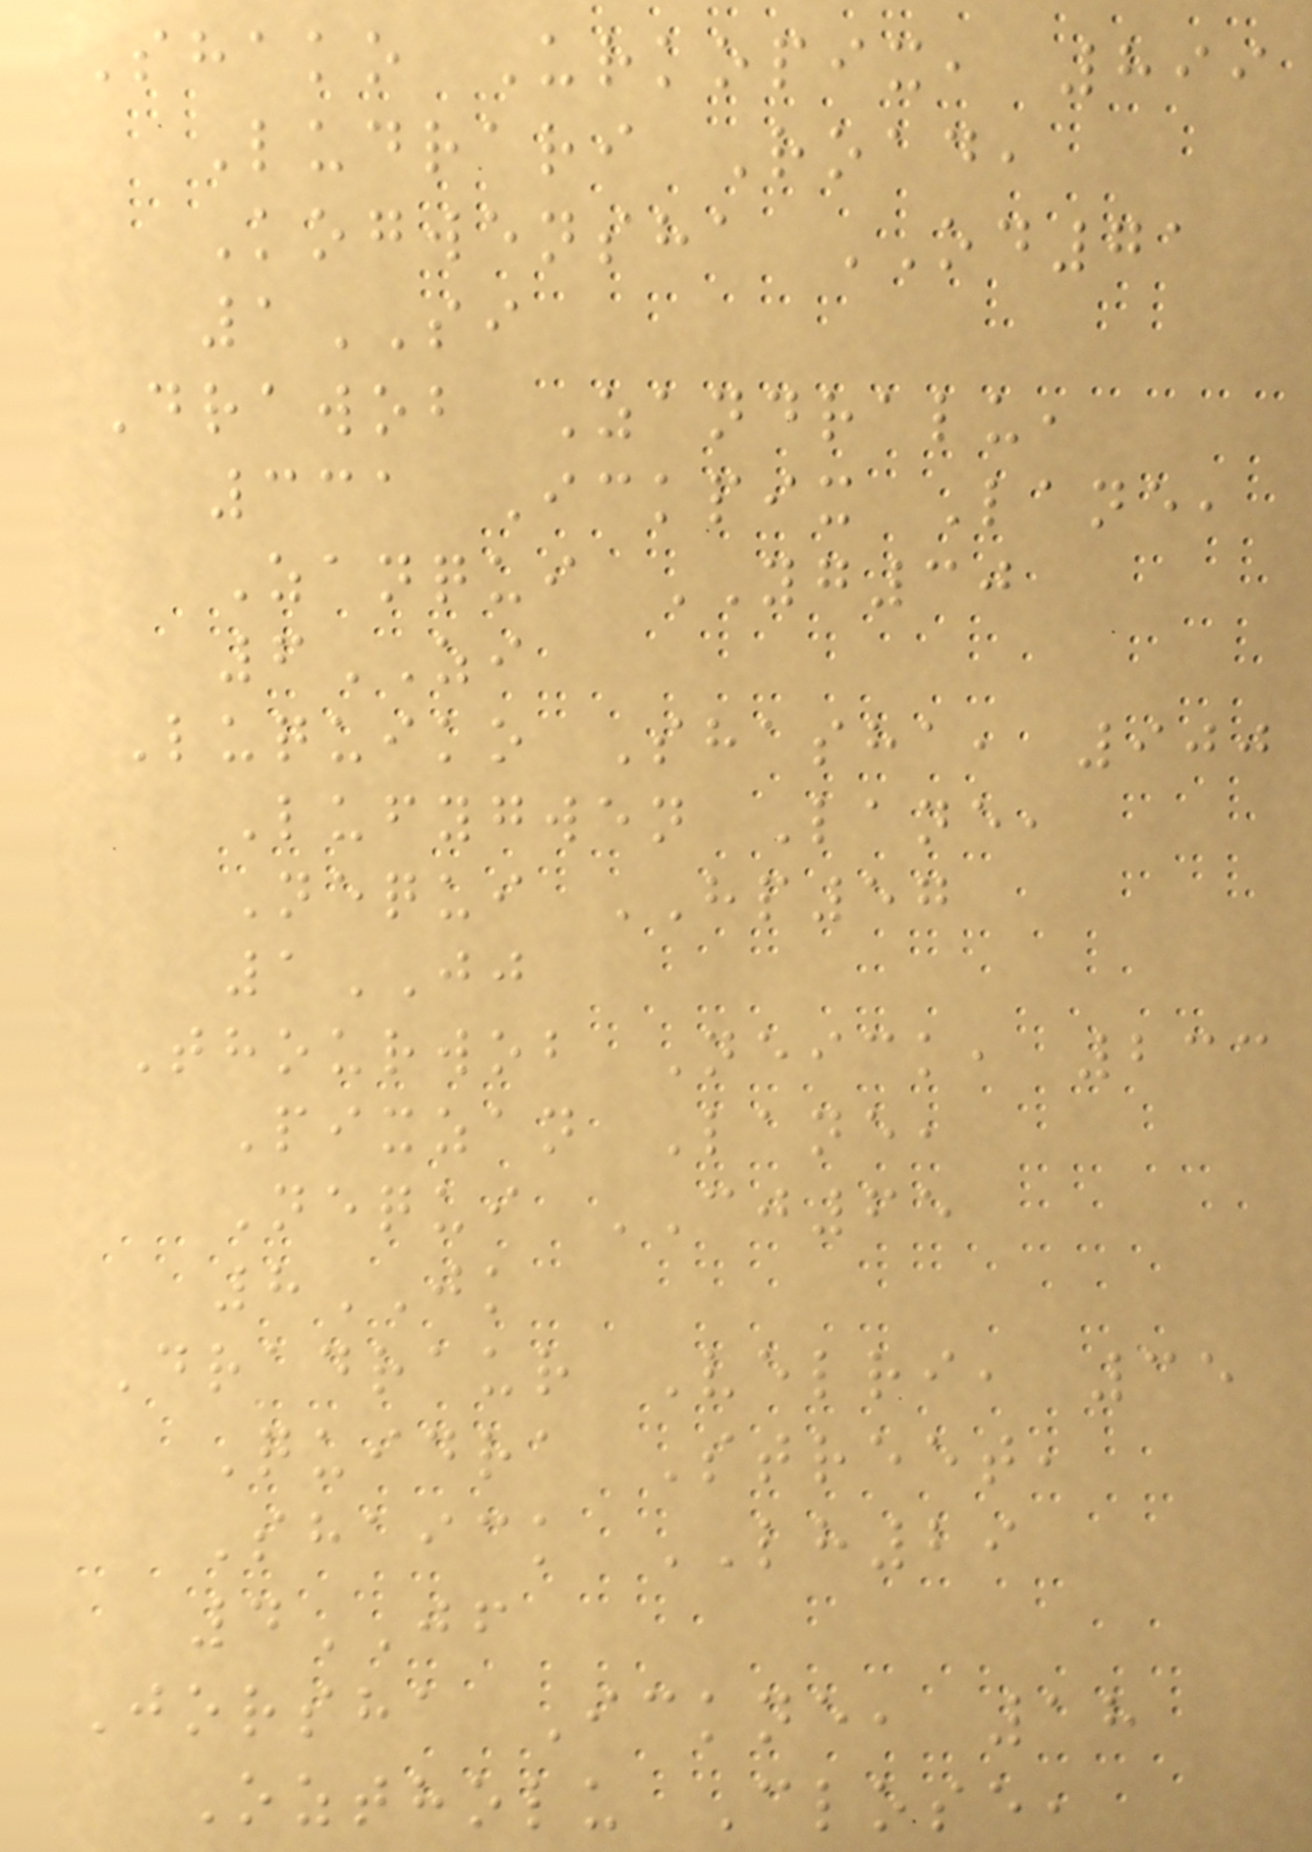Shako Urkopix, 899
Ludrari Road,
Kogwensha OD71
1SI
Drawob Zandralu,
331 Ickpix Lane,
Zanqui YG30
6ZI
Luquiko Shasha, 900
Lufygwen Lane,
Nequi HP57
1JJ
Thourwob Neick, 233
Pixzan Lane,
Nequi CJ65
8JK
Dradraur Velri, 35
Quidra Street,
Shaick LH29
4JF
Jorsha Ickne, 18
Oztholu Close,
